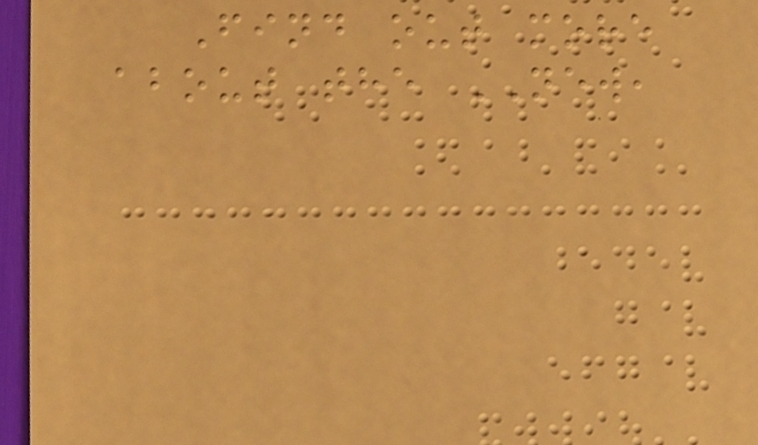Find out more
about the NEW,
